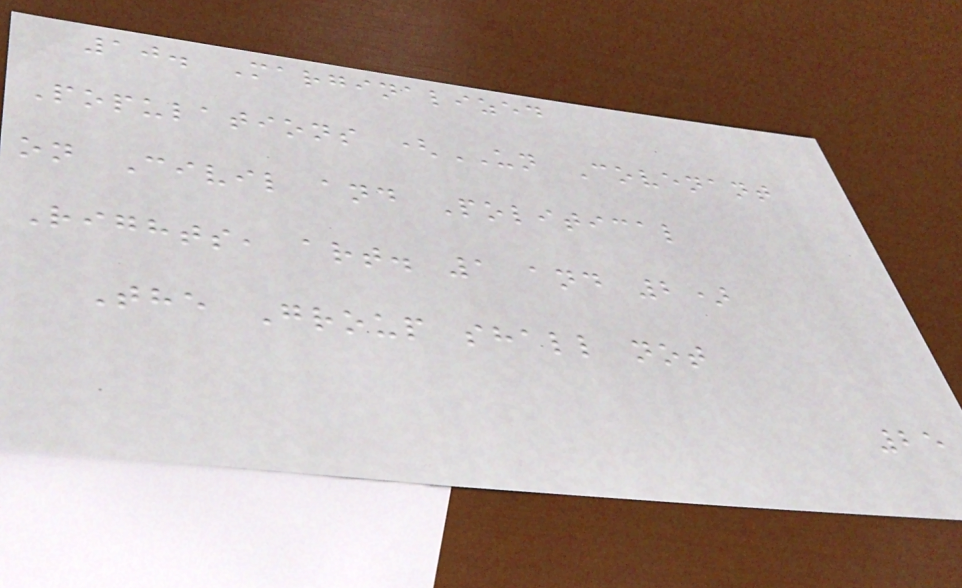10. Marginalized
Populations (UN Covenant
on Civil and Political
Rights, art. 1 and 2)
The Group shall not
25
